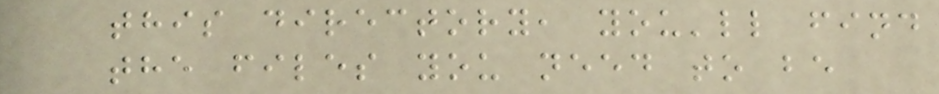this directory, you'll find
the files you need to be
